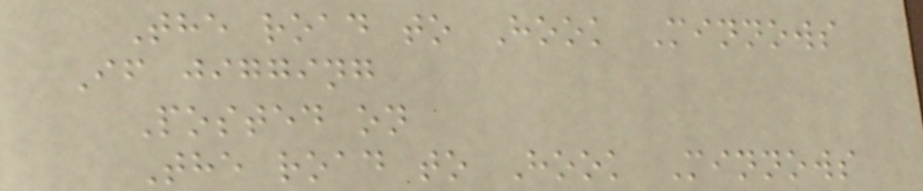The road to Hook Minnows
If jigging
Posted on
The road to Hook Minnows
